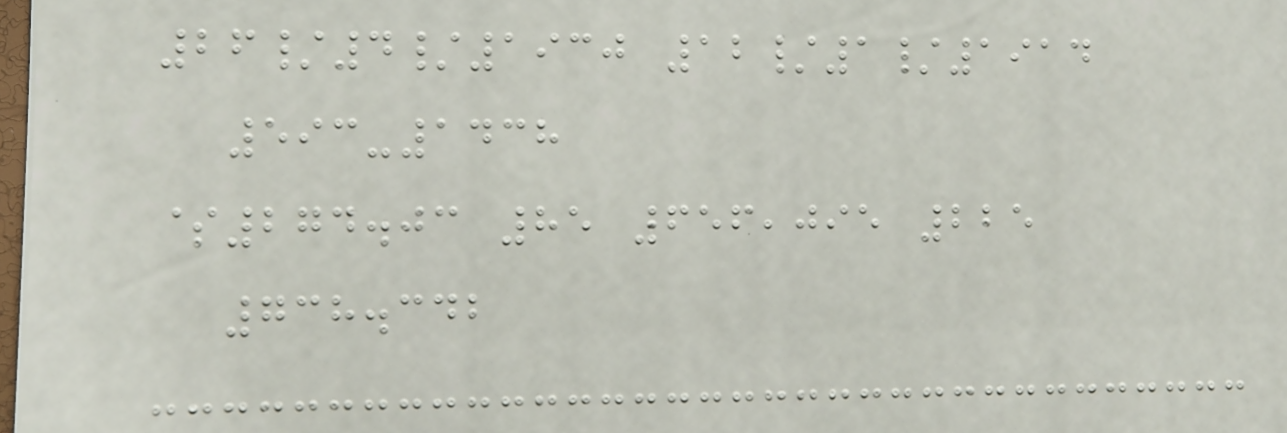26/4/1930 12/1/1914
593-1438
$274.03 85 656,095 225
738.342
